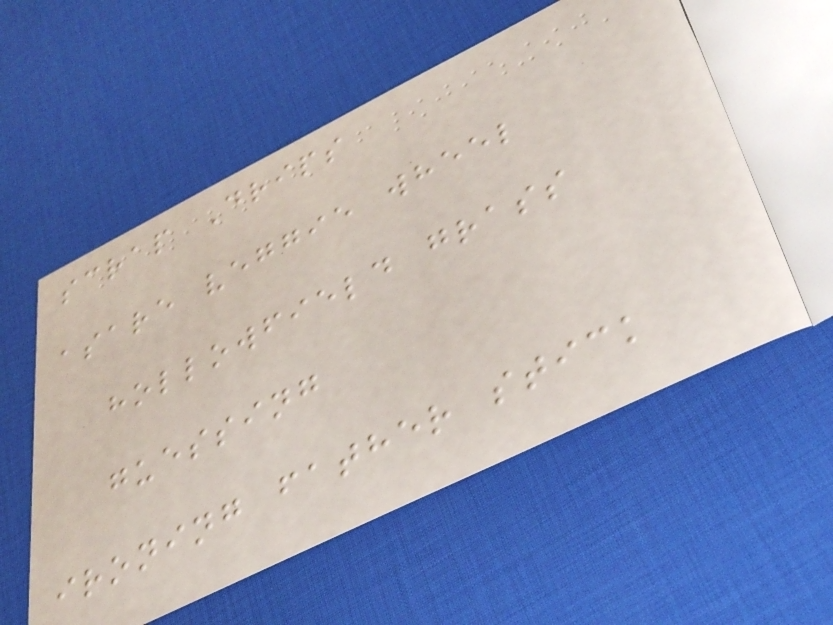scrap Drips
asare veggie wheel
hollowfield grass
guessing
ironing father stick
